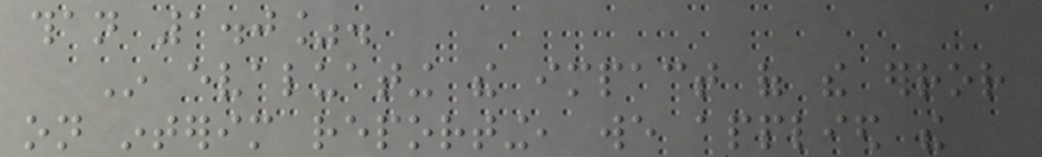than 1.0%.
In evaluating the impact of the error
on interim reporting, we applied the
